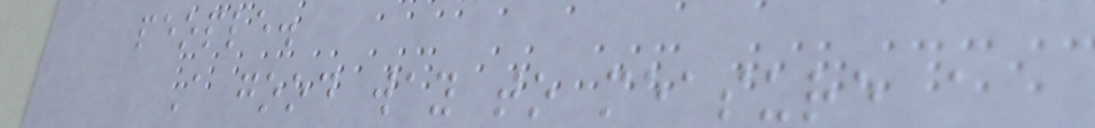people.
A good way to measure a
